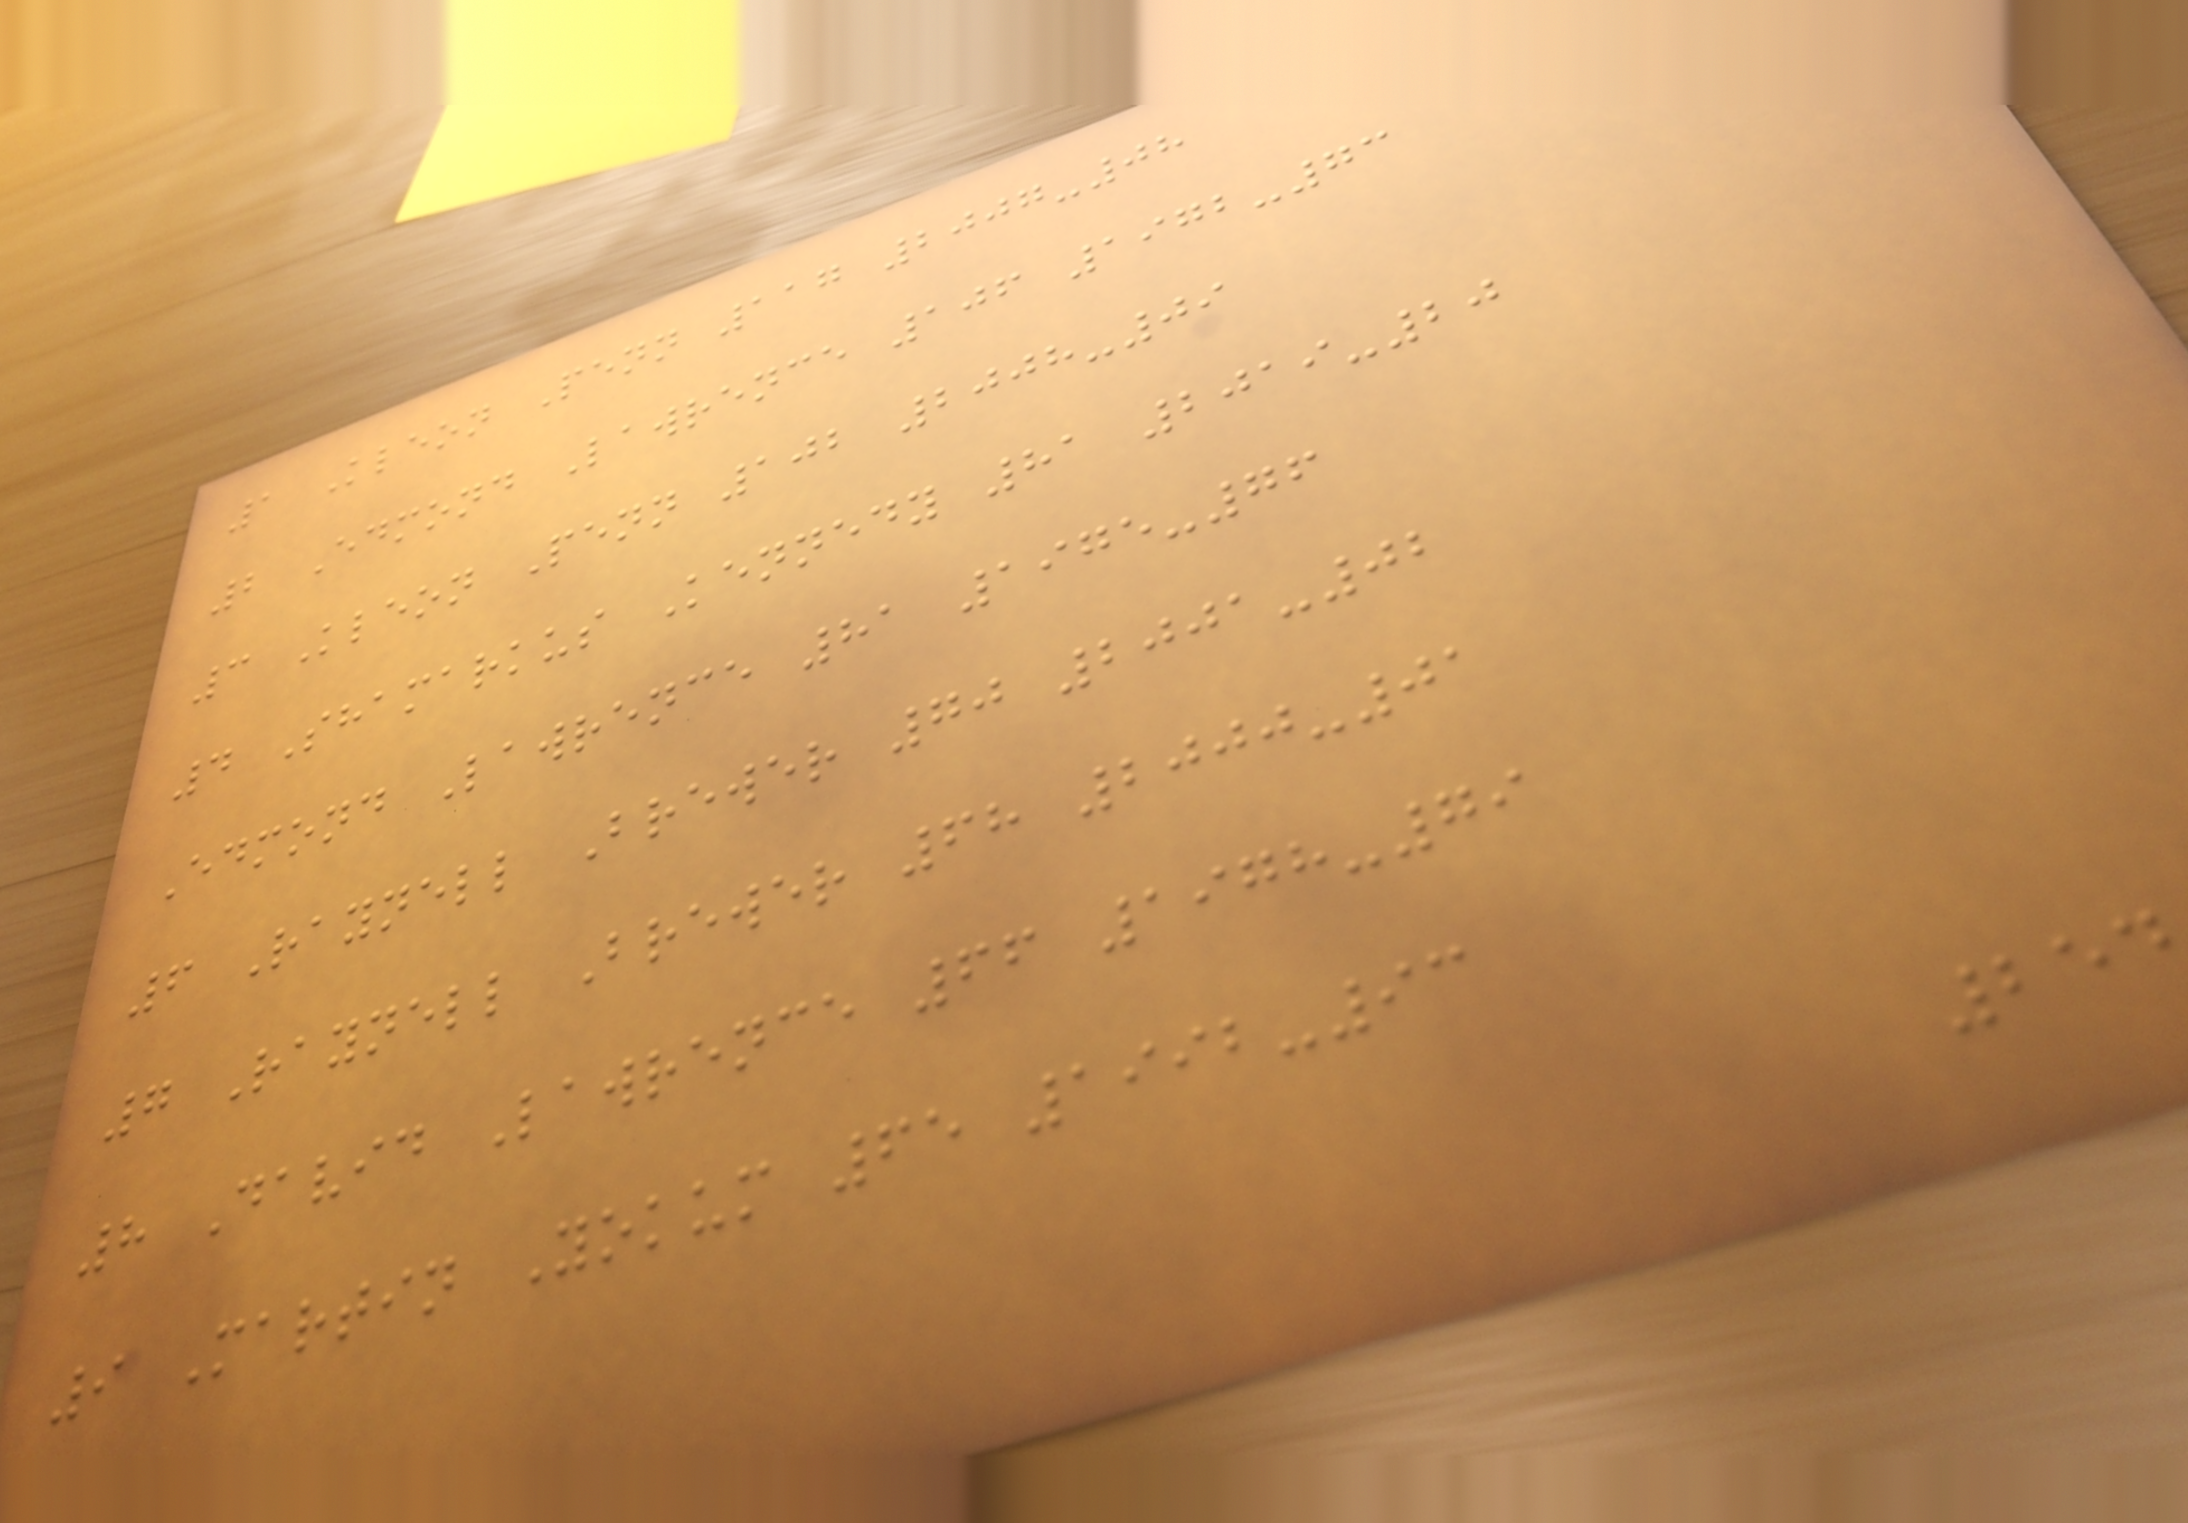1 Kleon Penn 117 2007-08
2 Edmond Lawrence 106 1972-73
3 Kleon Penn 102 2008-09
4 Shamarkus Kennedy 81 2019-20
Edmond Lawrence 81 1975-76
6 Raynell Brewer 70 2001-02
7 Raynell Brewer 68 2000-01
8 David Lawrence 66 1978-79
9 Martin Yokum 65 1992-93
254
